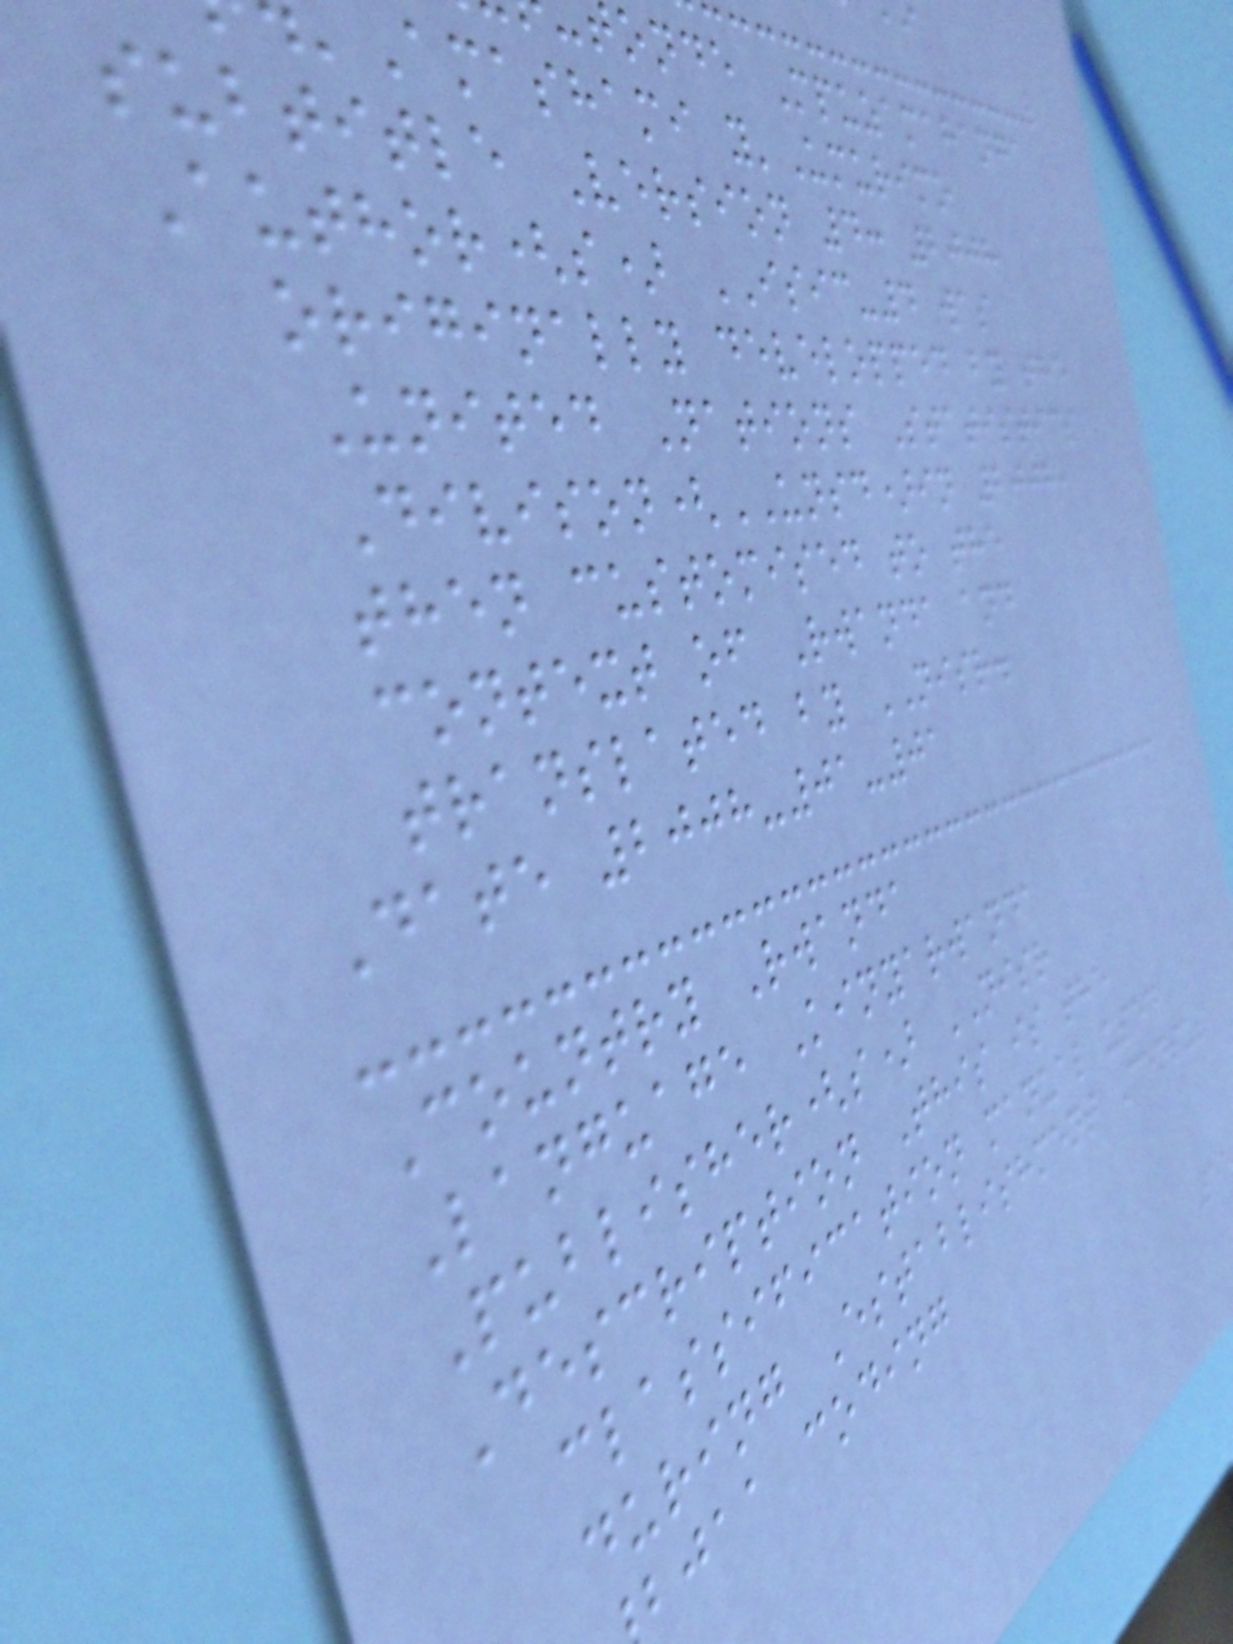onde Mpuzamahanga
Amashami y'Umurimo
subtitle Version 4: 2008
Author(s) ISIC-4 was
originally developped by the
United Nations Statistics
Divison(UNSD)in 2008,
then customised to the
context of Rwanda and
translated by NISR.
Date 2008-01-01
Country Rwanda
Language Kinyarwanda
Publisher(s) NISR
Description This is the
classification manual used
during Establishment Census
bjaa coding
